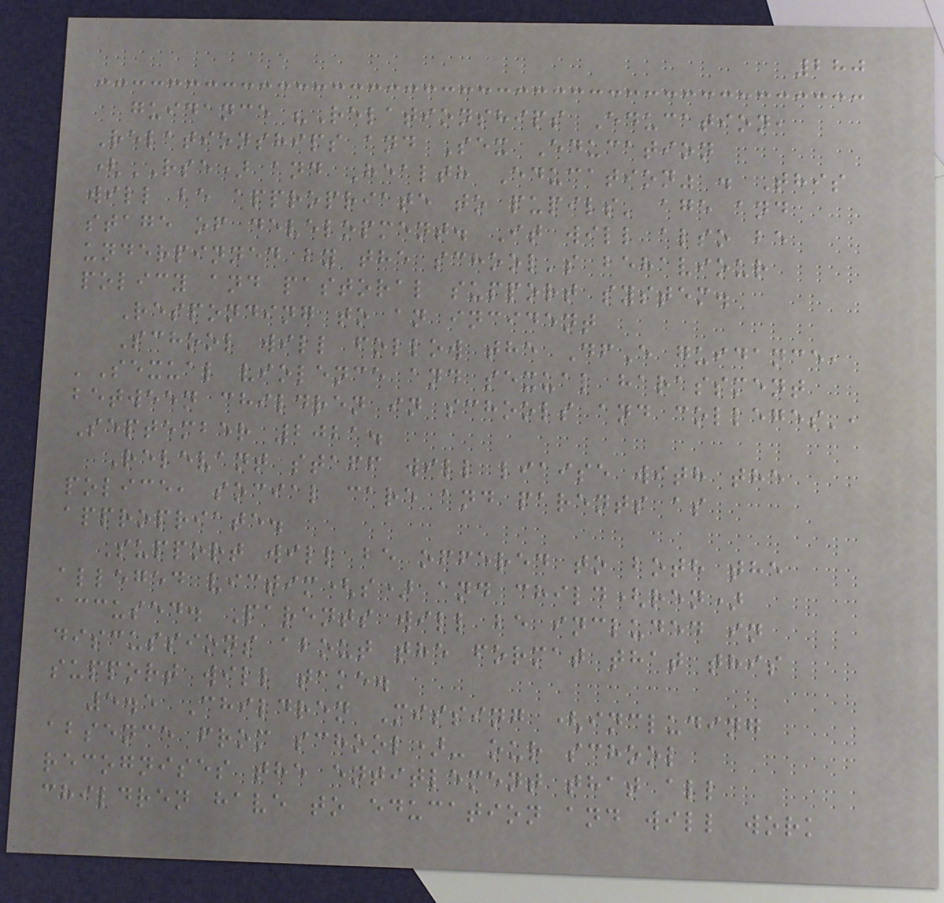280
guidance "Relationships Education,
Relationships and Sex Education
(RSE) and Health Education" . This
will be appropriate to pupils' age and
stage of development. It will also be
underpinned by the school's behaviour
policy and pastoral support system.
Responding to an incident
School will follow the DfE guidance,
'Sexual violence and sexual harassment
between children in schools and colleges',
September 2021.
Relevant staff will liaise with the
police, social care and parents as
appropriate.
Support will be offered to both the
alleged victim(s) and child(ren)
accused. Parents will be included in
discussions about the format that this
support will take.
5.5 Children Missing (including
absence from school)- our school
recognises the entitlement that all
children have to education and will work
